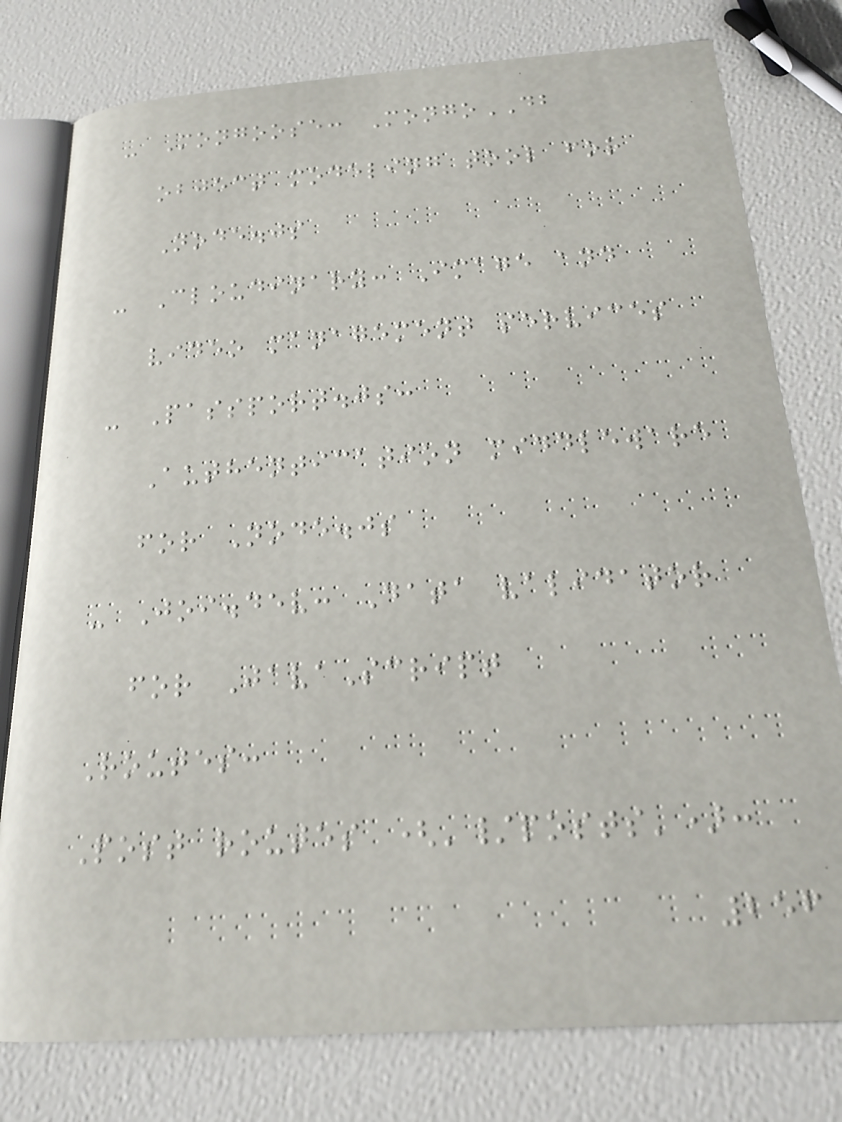- Mongoose: MongoDB
object modeling tool for
Node.js
- Cloudinary: Image and
video management services
- Passport.js:
Authentication middleware
for Node.js
- Joi.dev: Data validator
for JavaScript
Routes:
Post routes ('/posts'):
256
